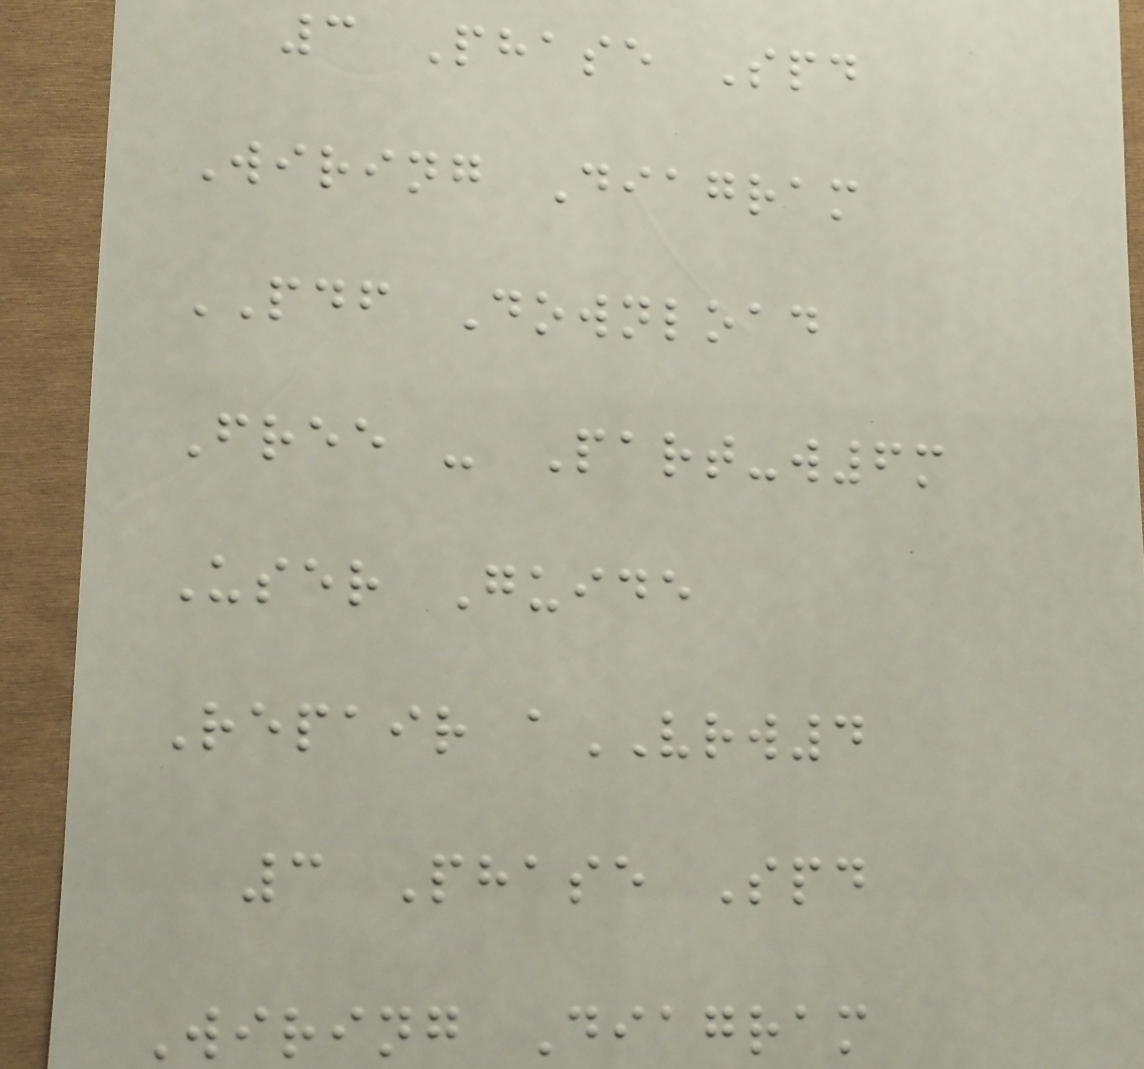3 Phase Spd
Wiring Diagram
PDF Download
Free - Part-w6m
User Guide
Repair aVRW4
3 Phase Spd
Wiring Diagram
